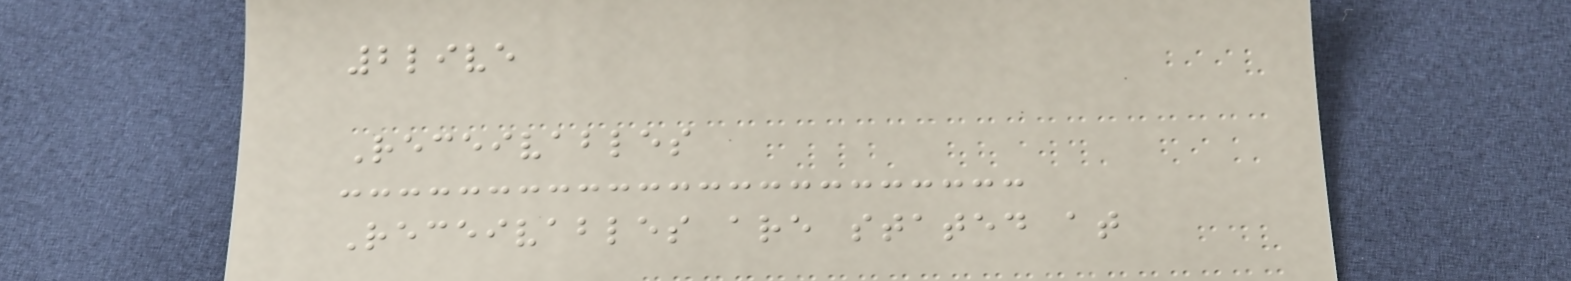2live
Receivables
Receivables are stated at
